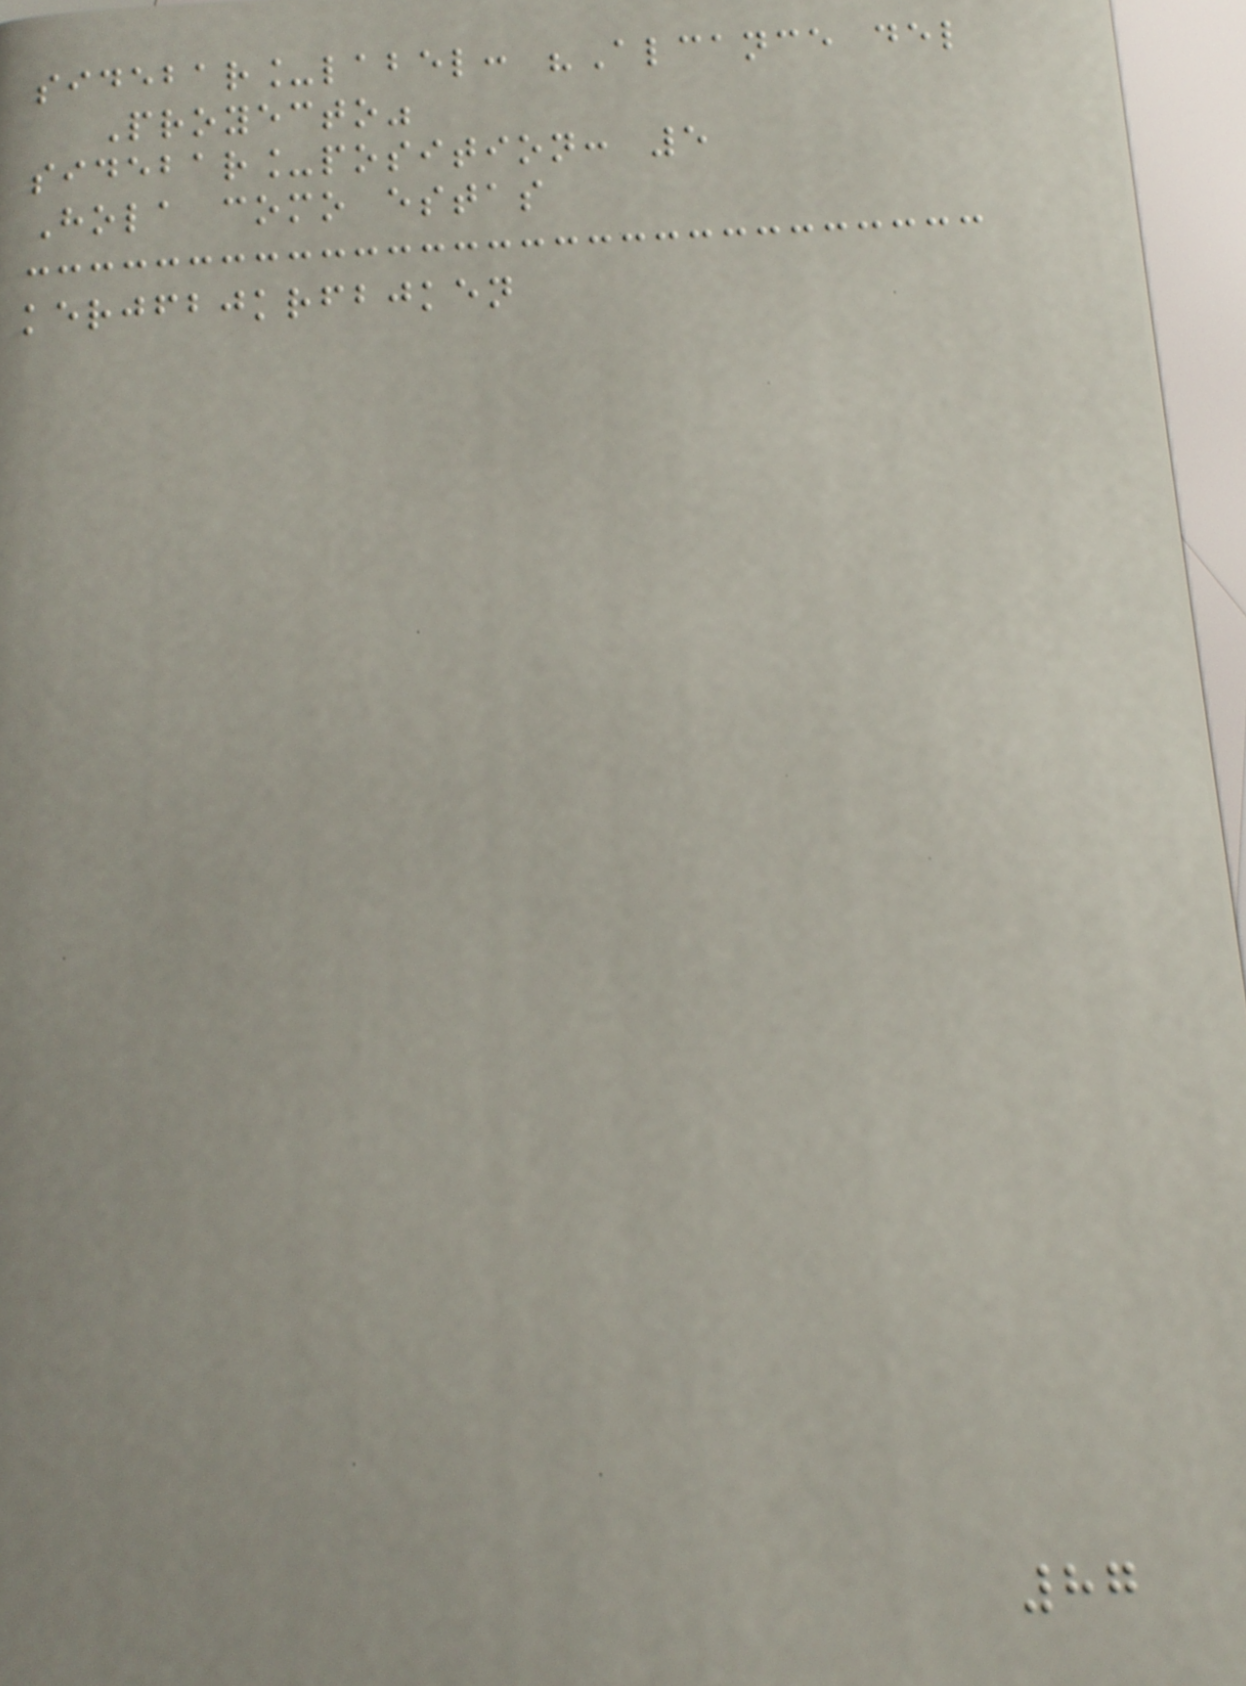sidebar_label: "Alcance del
Proyecto"
sidebar_position: 5
Hola como estas
kerjfbjkrfbjken
87
